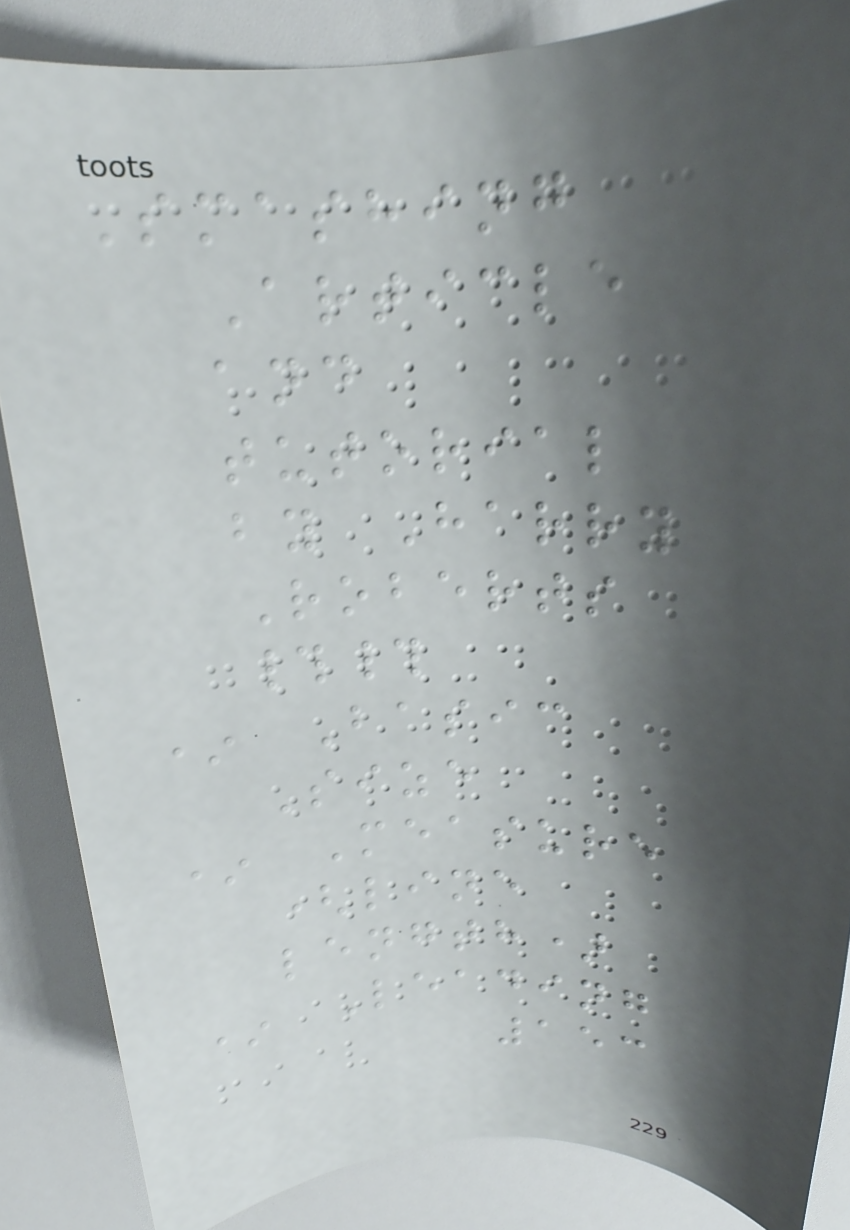Smashing
Article
and
tutorial
by Harry
Roberts
##
* Basic
Size
* Measure
(line
length)
* Leading
153
